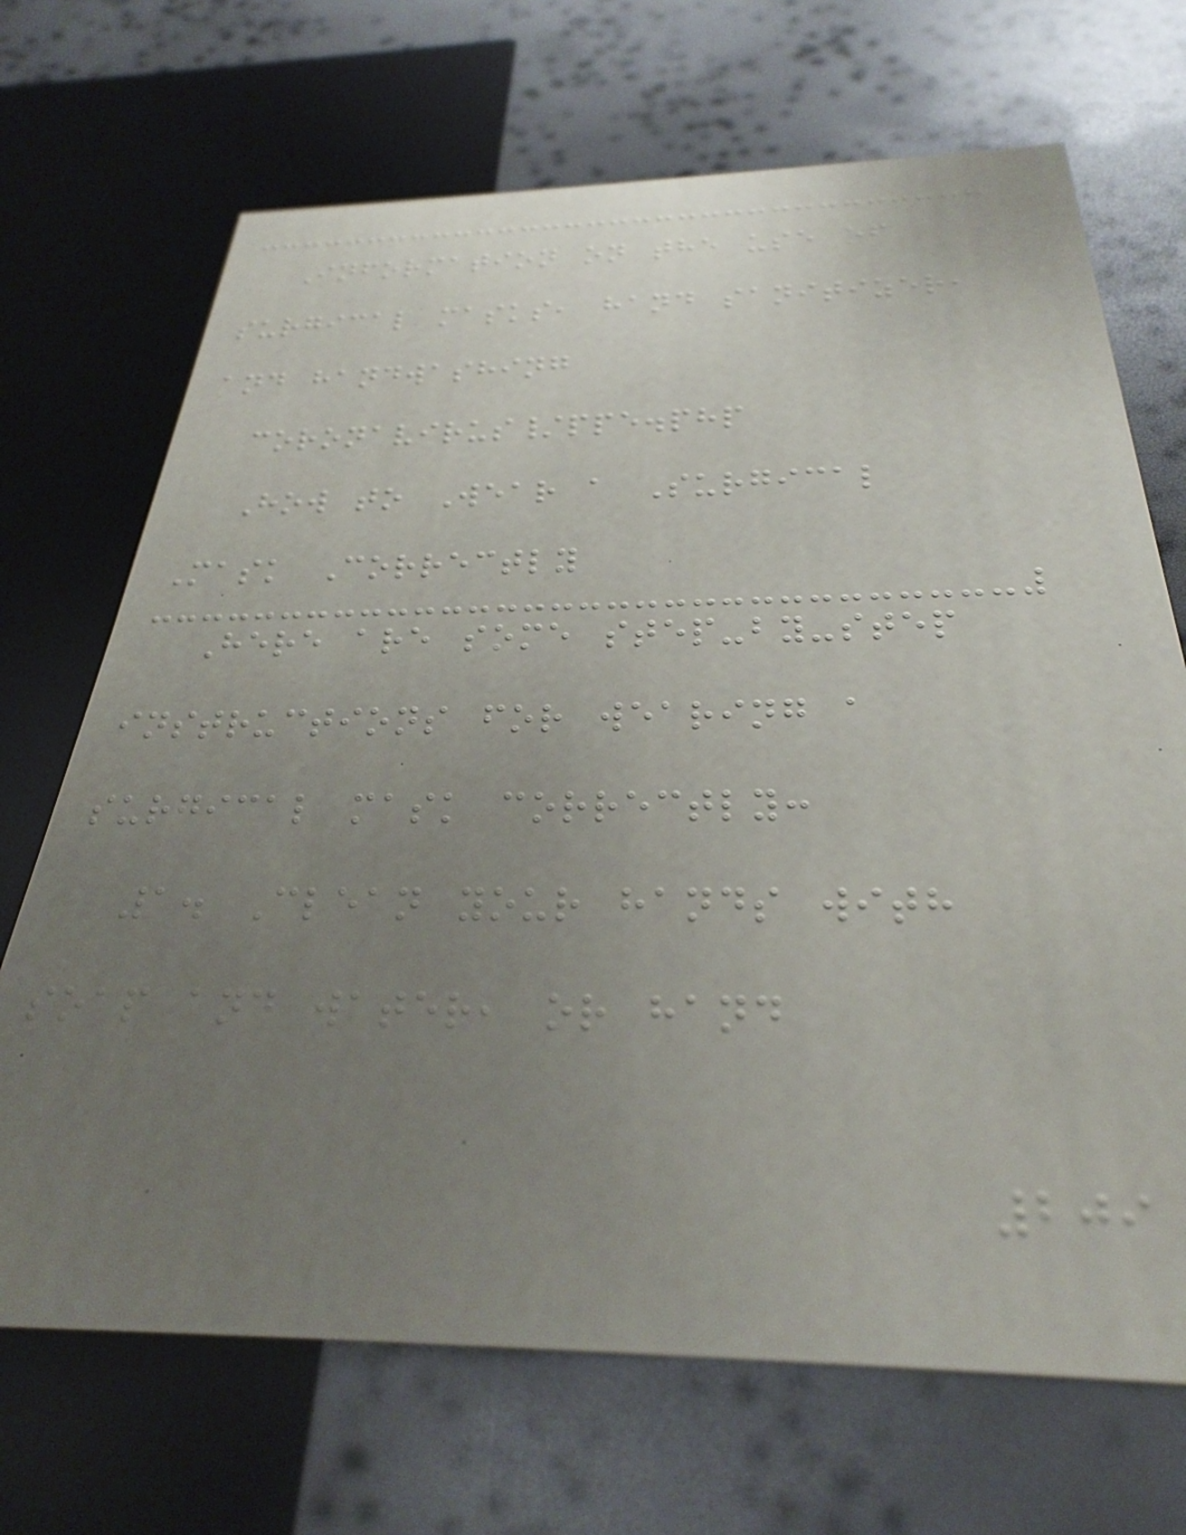Information on the use of
surgical masks, hand sanitizer,
and handwashing
coronavirus/ppe.php
How to Wear a Surgical
Mask Correctly
Here are some step-by-step
instructions for wearing a
surgical mask correctly:
1. Clean your hands with
soap and water, or hand
209
